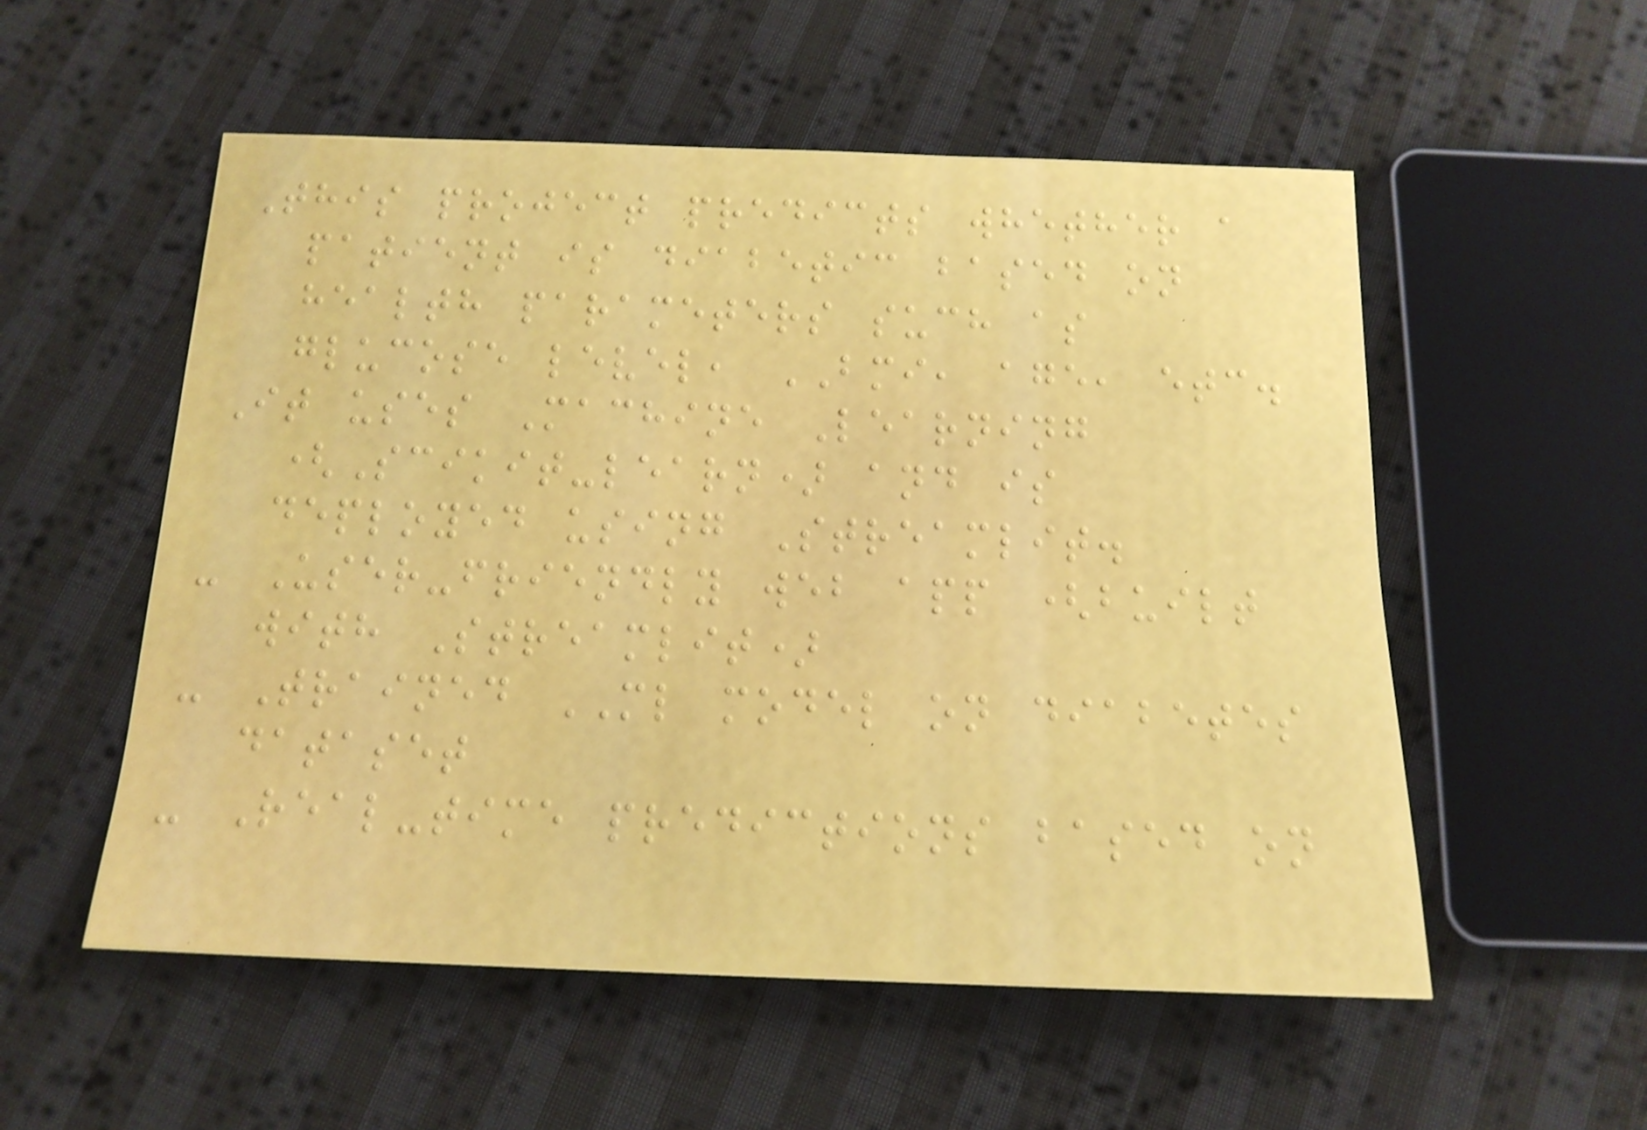This project predicts whether a
patient is diabetic based on
health parameters such as
glucose level, BMI, age, etc.
It uses Machine Learning
(Scikit-learn) and is
deployed using Streamlit.
- User-friendly web app (built
with Streamlit)
- Trained ML model on diabetes
dataset
- Real-time predictions based on
